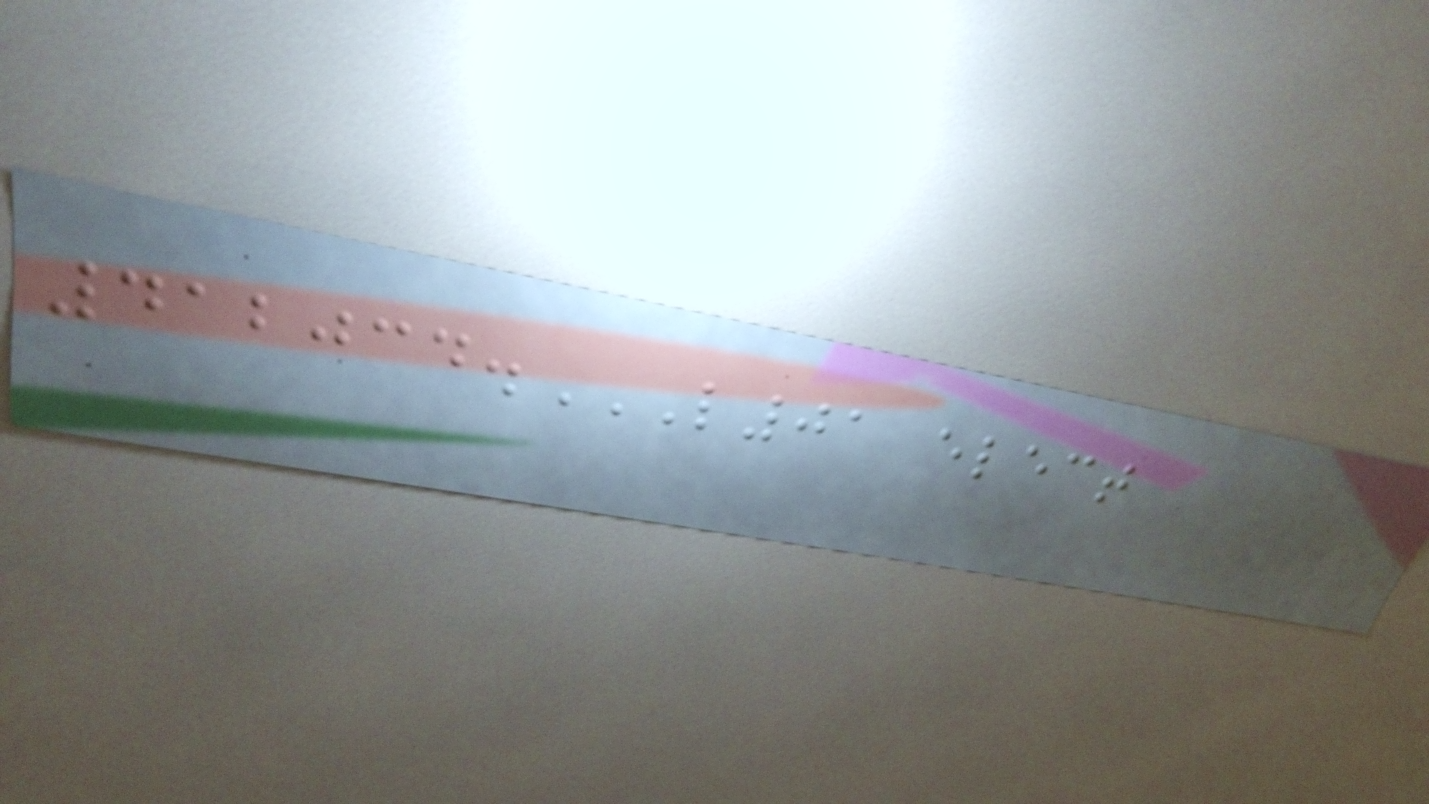412034.L01 ELECT
